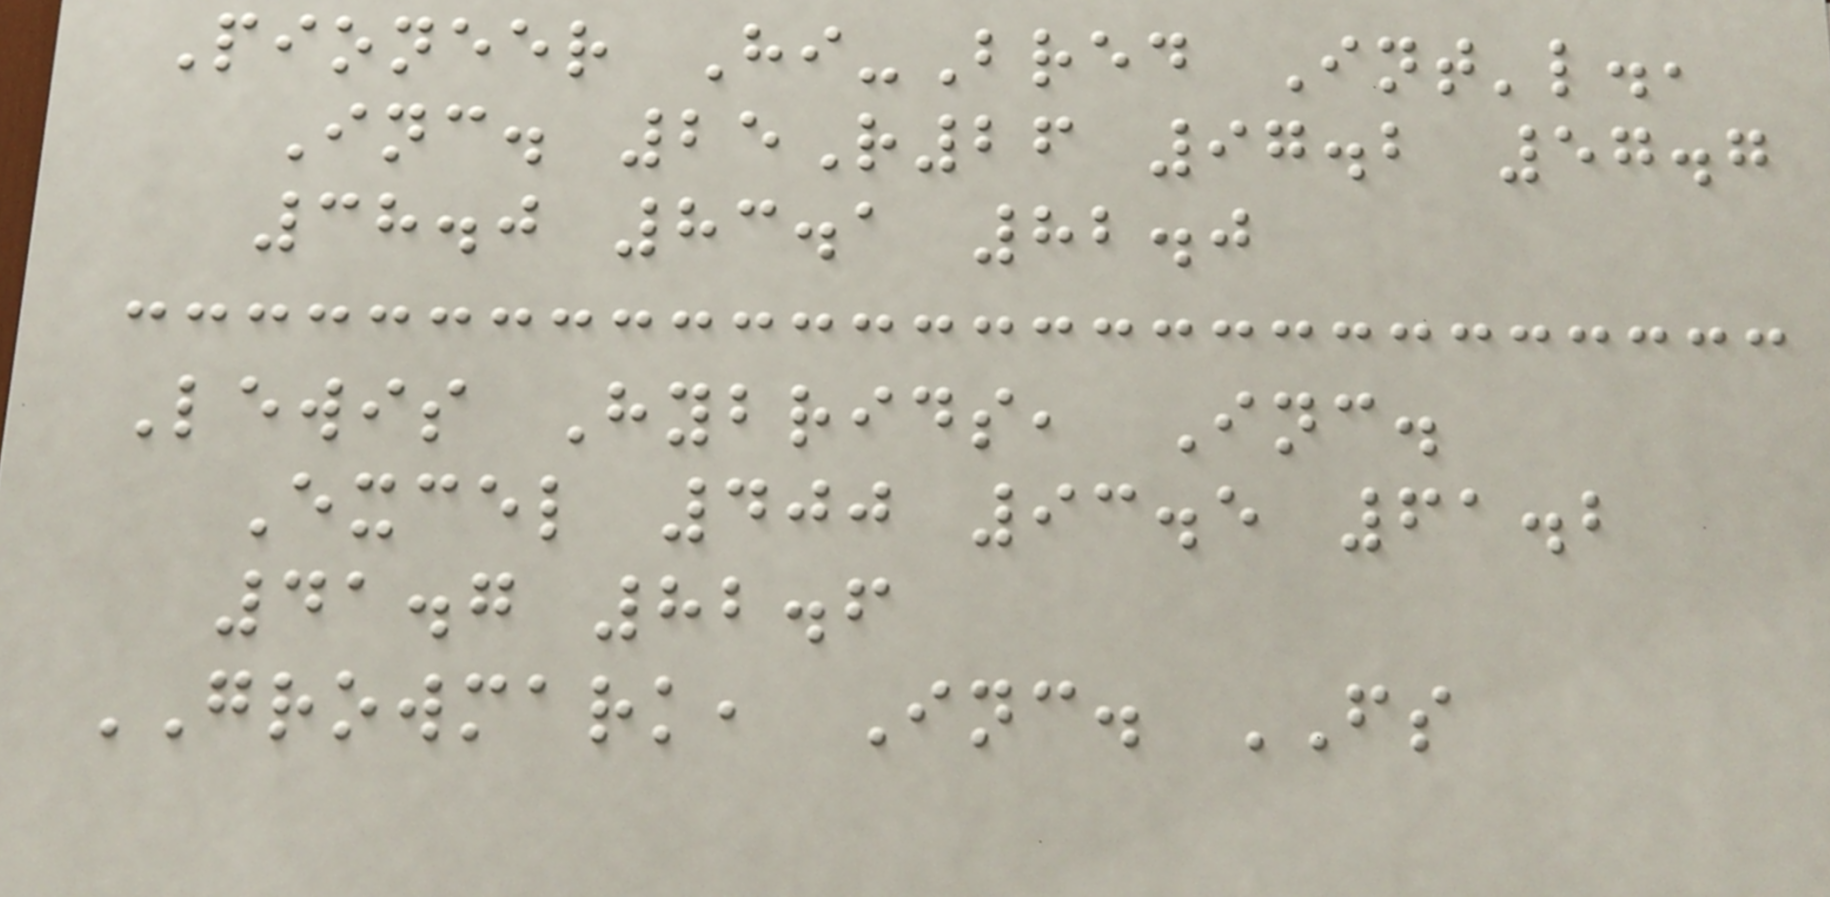Pioneer Hi-Bred Int'l.,
Inc. 25R26 97.2 57.7
38.0 83.1 82.0
Lewis Hybrids, Inc.
Excel 400 93.5 61.2
41.7 82.6
GROWMARK, Inc. FS
